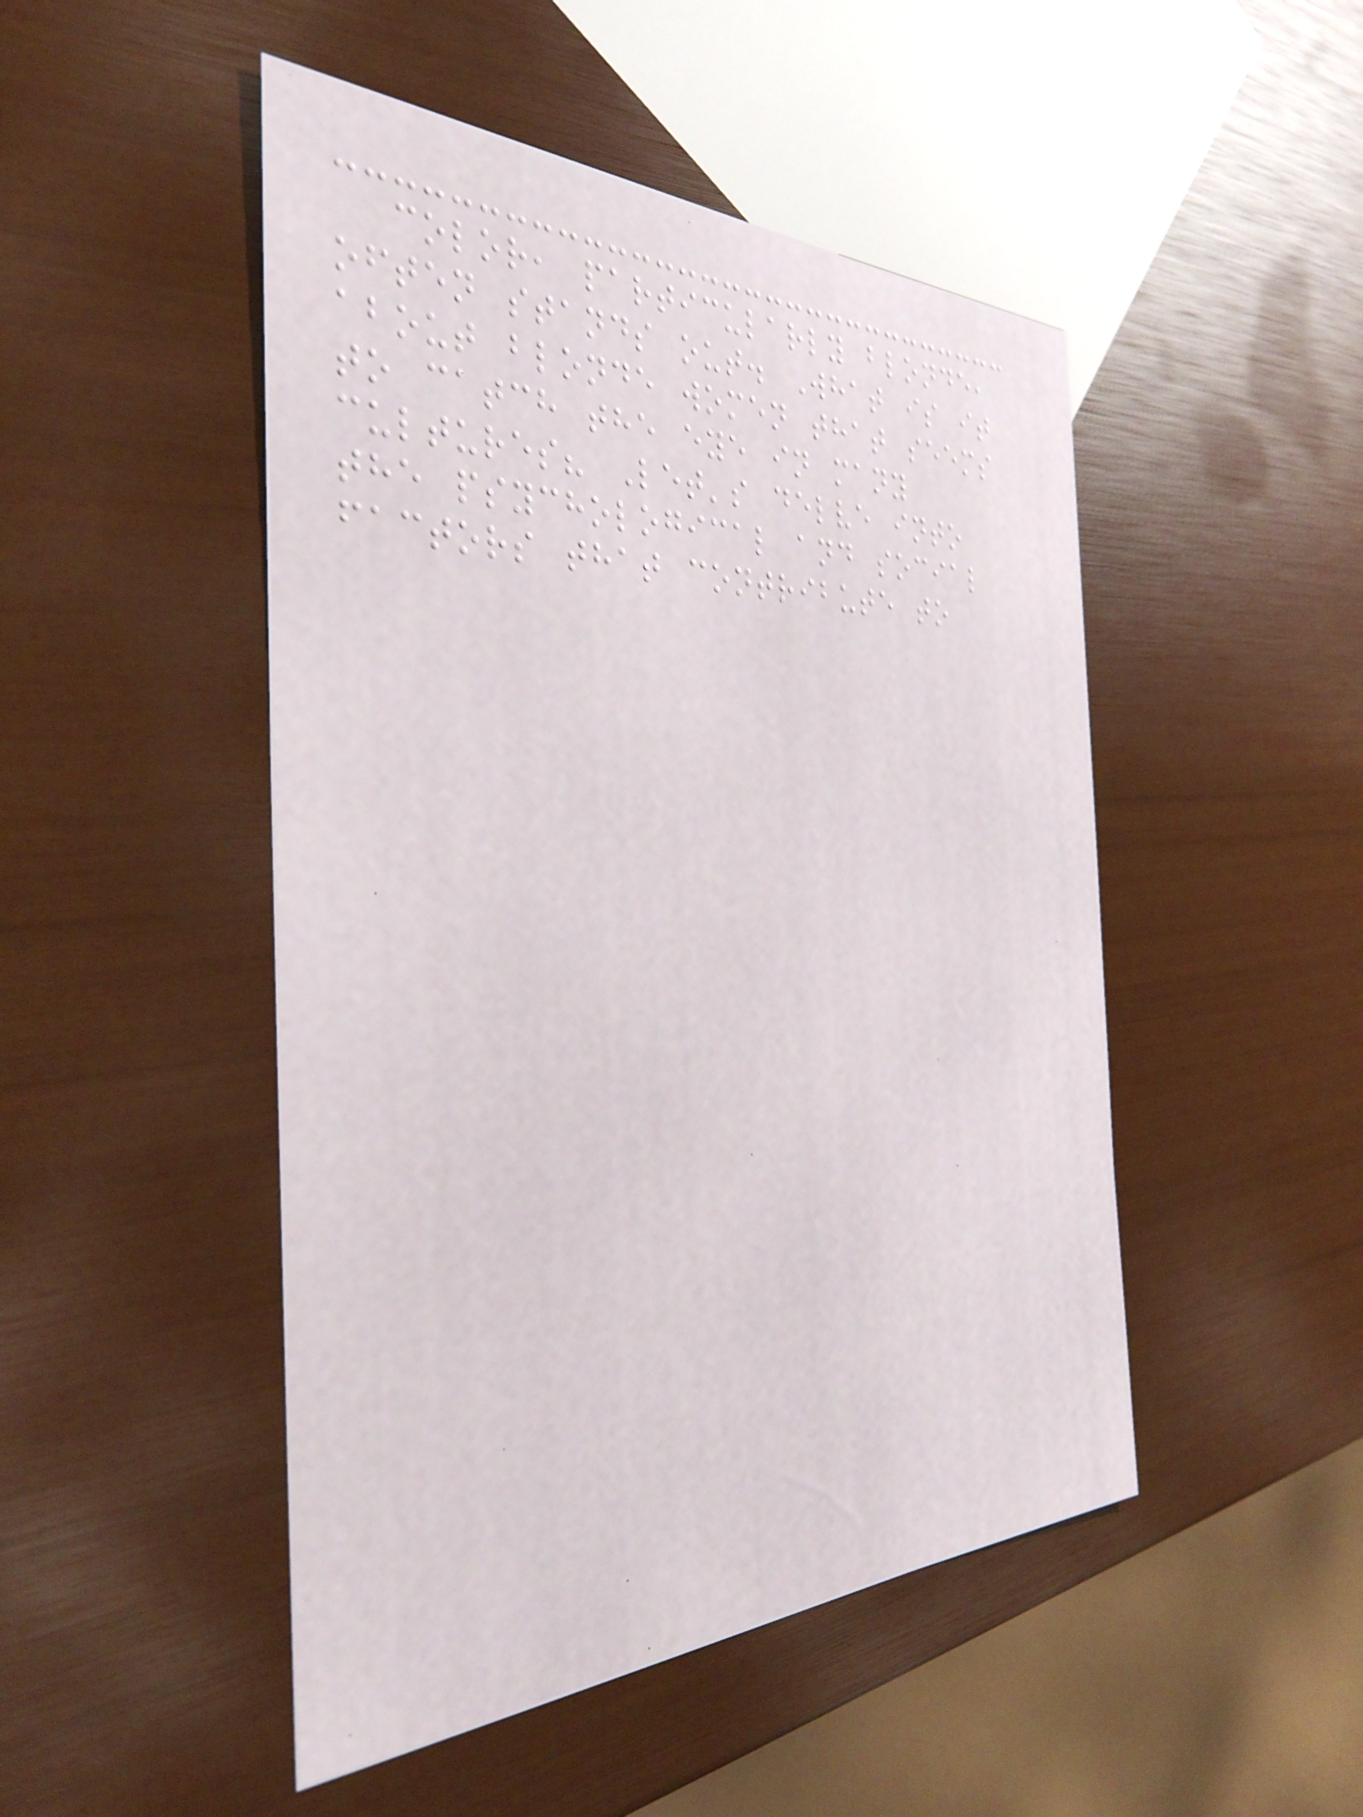color, particularly blonde,
often stands out. What is it
about blonde women that seems
to catch the eye in many
cultures? Let's delve into
the psychological and social
factors that contribute to
